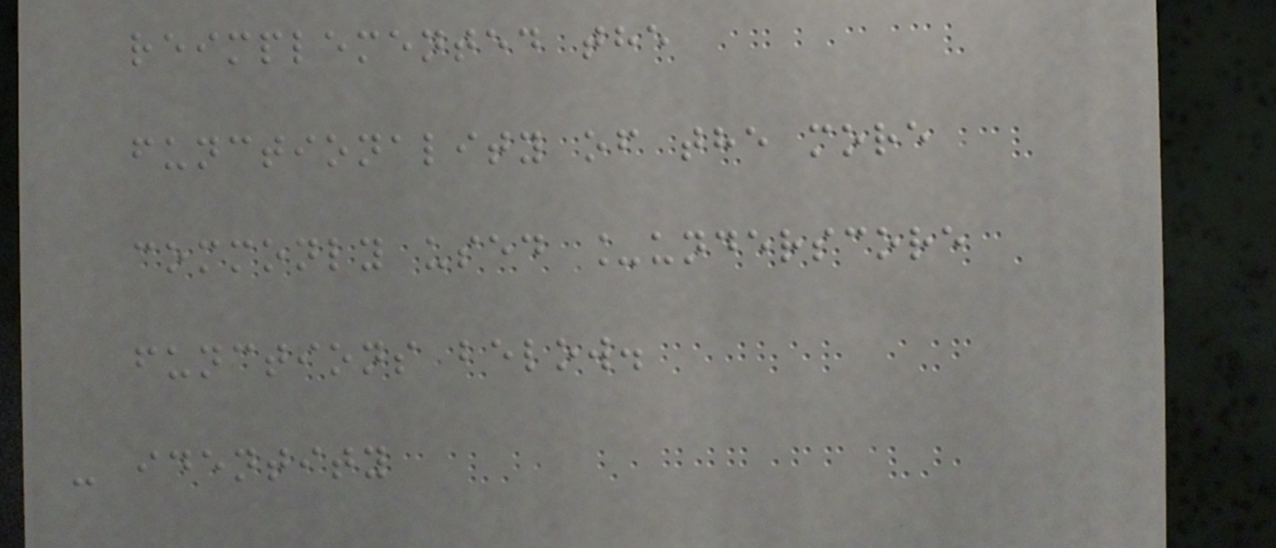reimplemented the
functionality of the more
commonly used _underscore
functions below.
- identity
